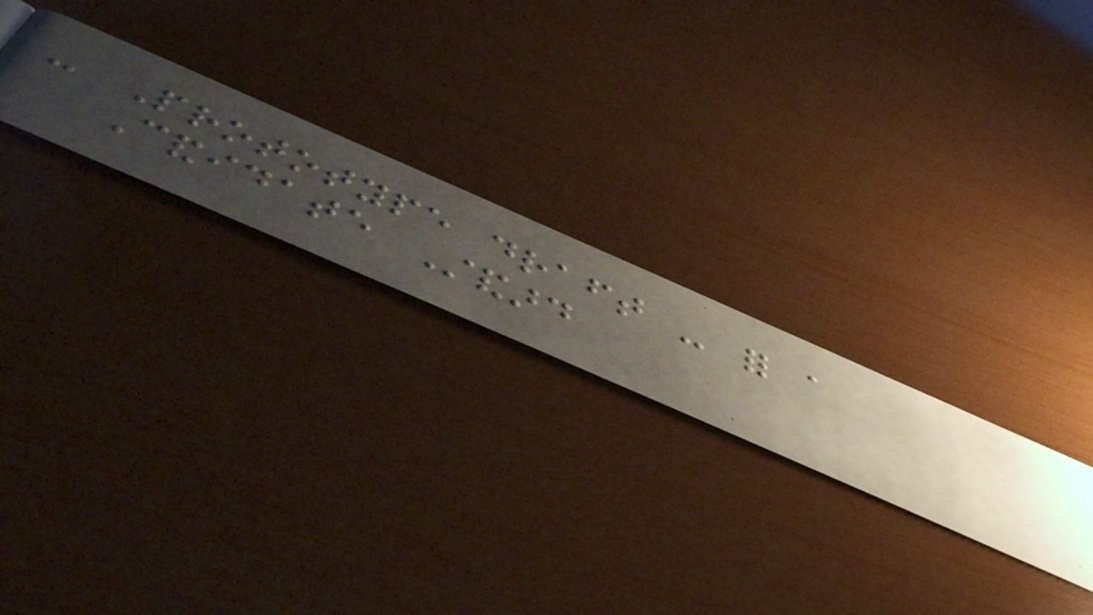- Prototype draft - for a
Candidate Standard
